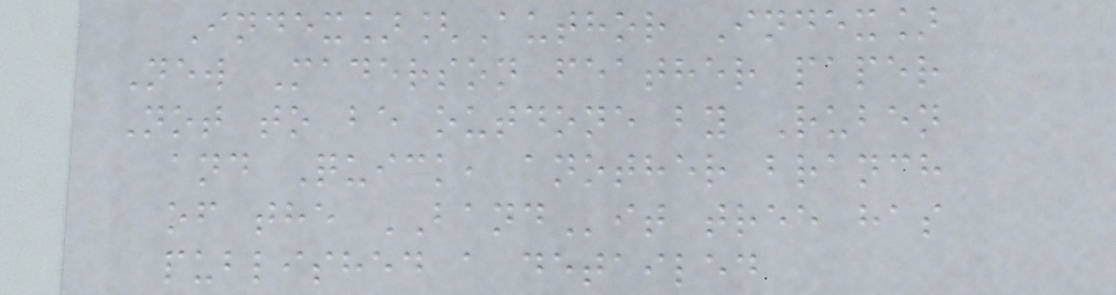Index][Author Index]
New Maderson feather paper
Not to be outdone by Ruben
and Quick, another branch
of the BANDit tree has
published a detailed
